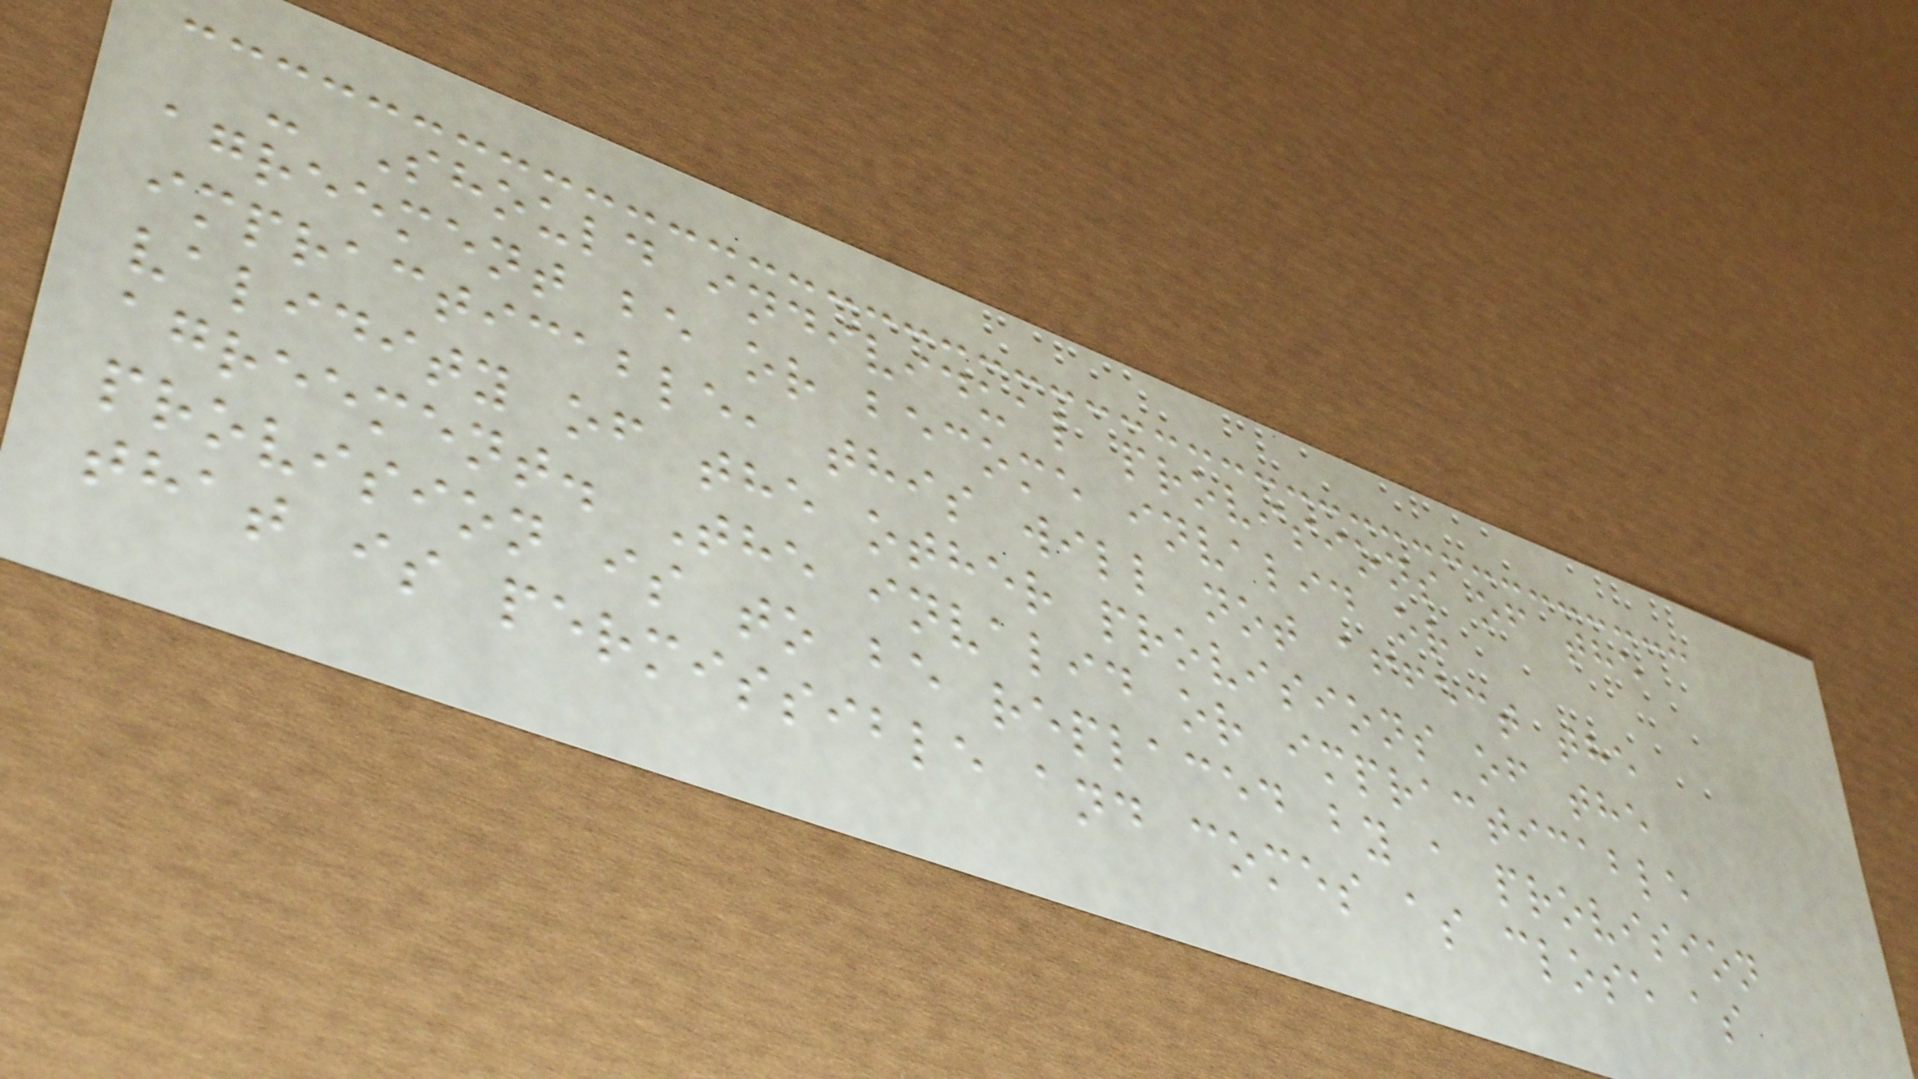- Should individual provisions of the
agreement be or become invalid or
impracticable, this will not affect the
validity of the other provisions of the
agreement. The invalid or impracticable
provision is to be replaced by a provision
that is permissible and comes as close as
